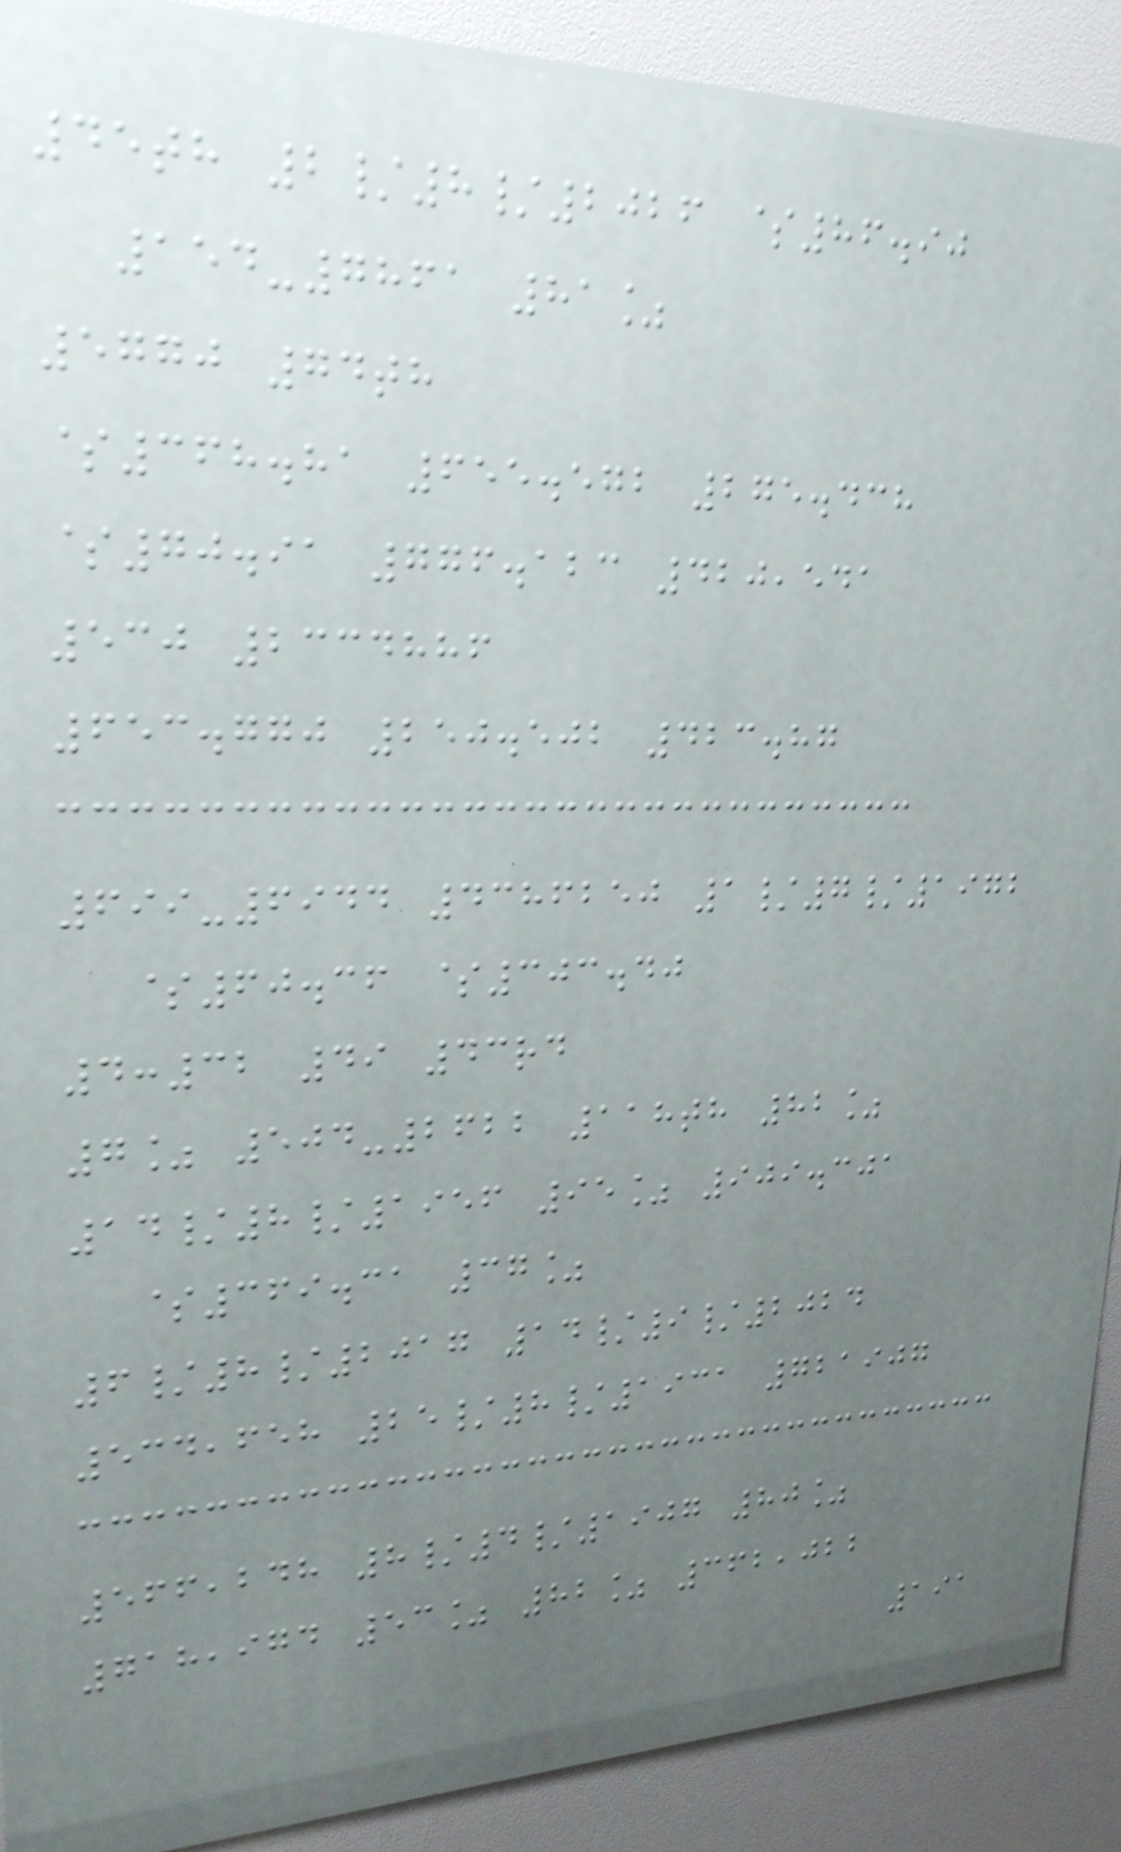45th 2/8/2026 $86.90
154-7861 81%
5770 74th
$368.81 655.572 275.438
$70.91 776.123 420,541
530 2334886
653.770 250.502 423.87
699-6944 4386250 1/7/1972
$60.36 $303.40
4:32 49 43rd
7% 504-2622 118th 82%
14/8/1956 95% 909.301
$369.31 37%
6/8/2017 14/9/2024
534,658 25/8/1931 721907
566,248 8/4/1907 80%
718,974 53% 82% 362,022
191
